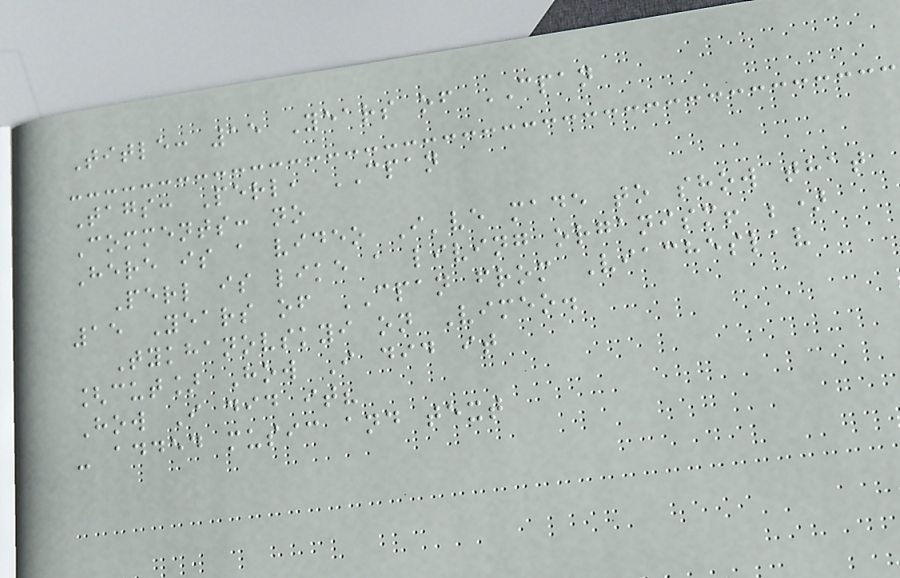Title: 15 Years of CPAN
Tags: Perl, CPAN
Comments: no
Here is a video I've made to show that
Perl is like a living organism! ;)
15 Years of CPAN from Viacheslav
Tykhanovskyi on Vimeo.
[cut] How I did it
How I did it?
- added music and text
